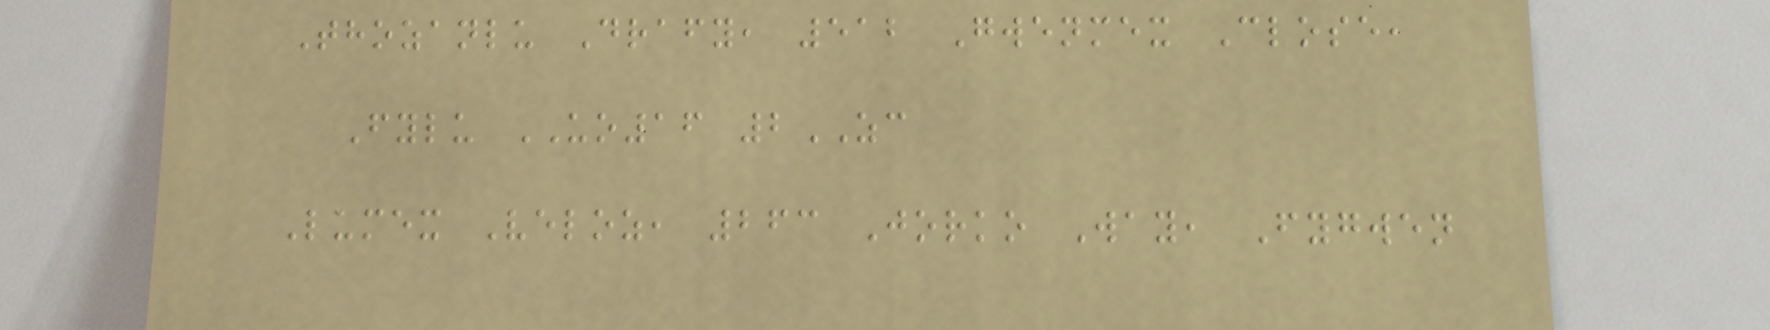Thozanlu Drafy, 512 Gwenmex Close,
Fylu UO16 2ZC
Lumex Veloz, 263 Jorko Way, Fygwen
